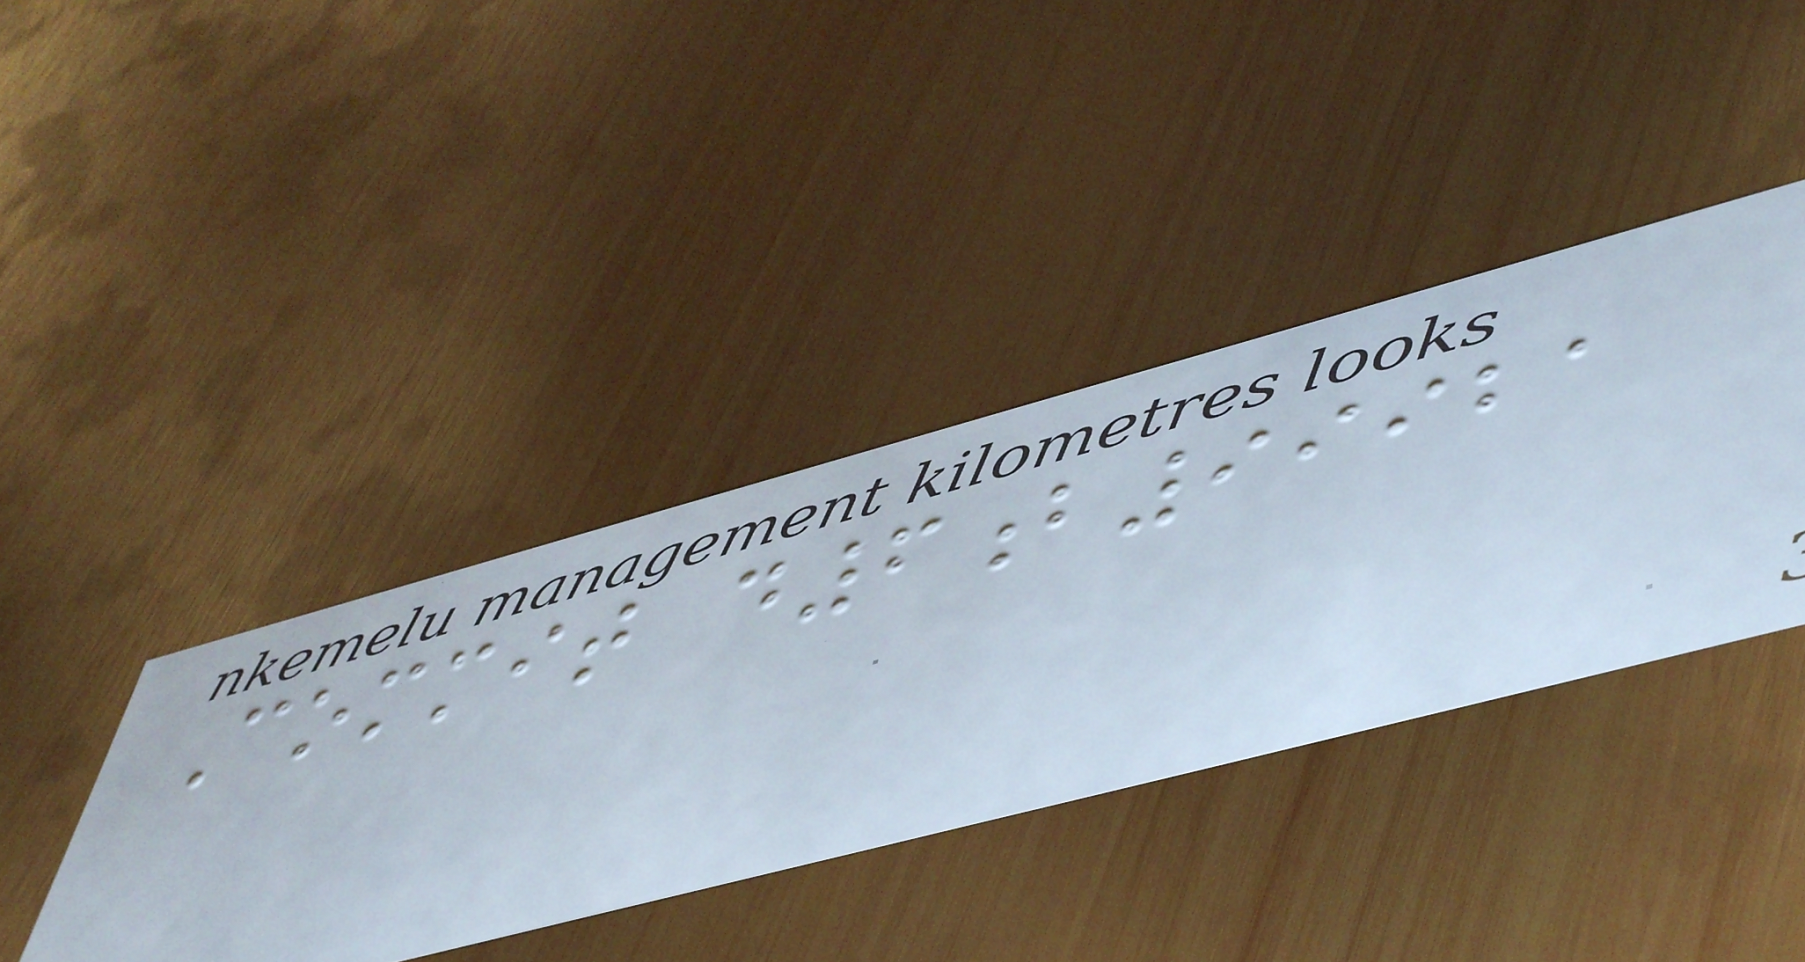Commit d6b99921
